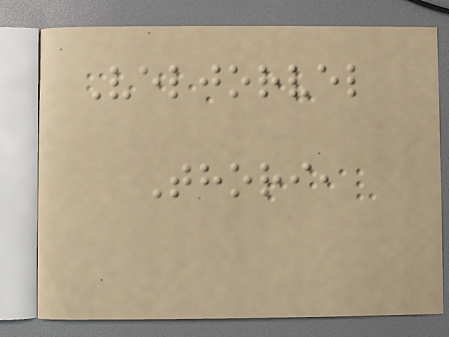Veljorvel
Thori,
